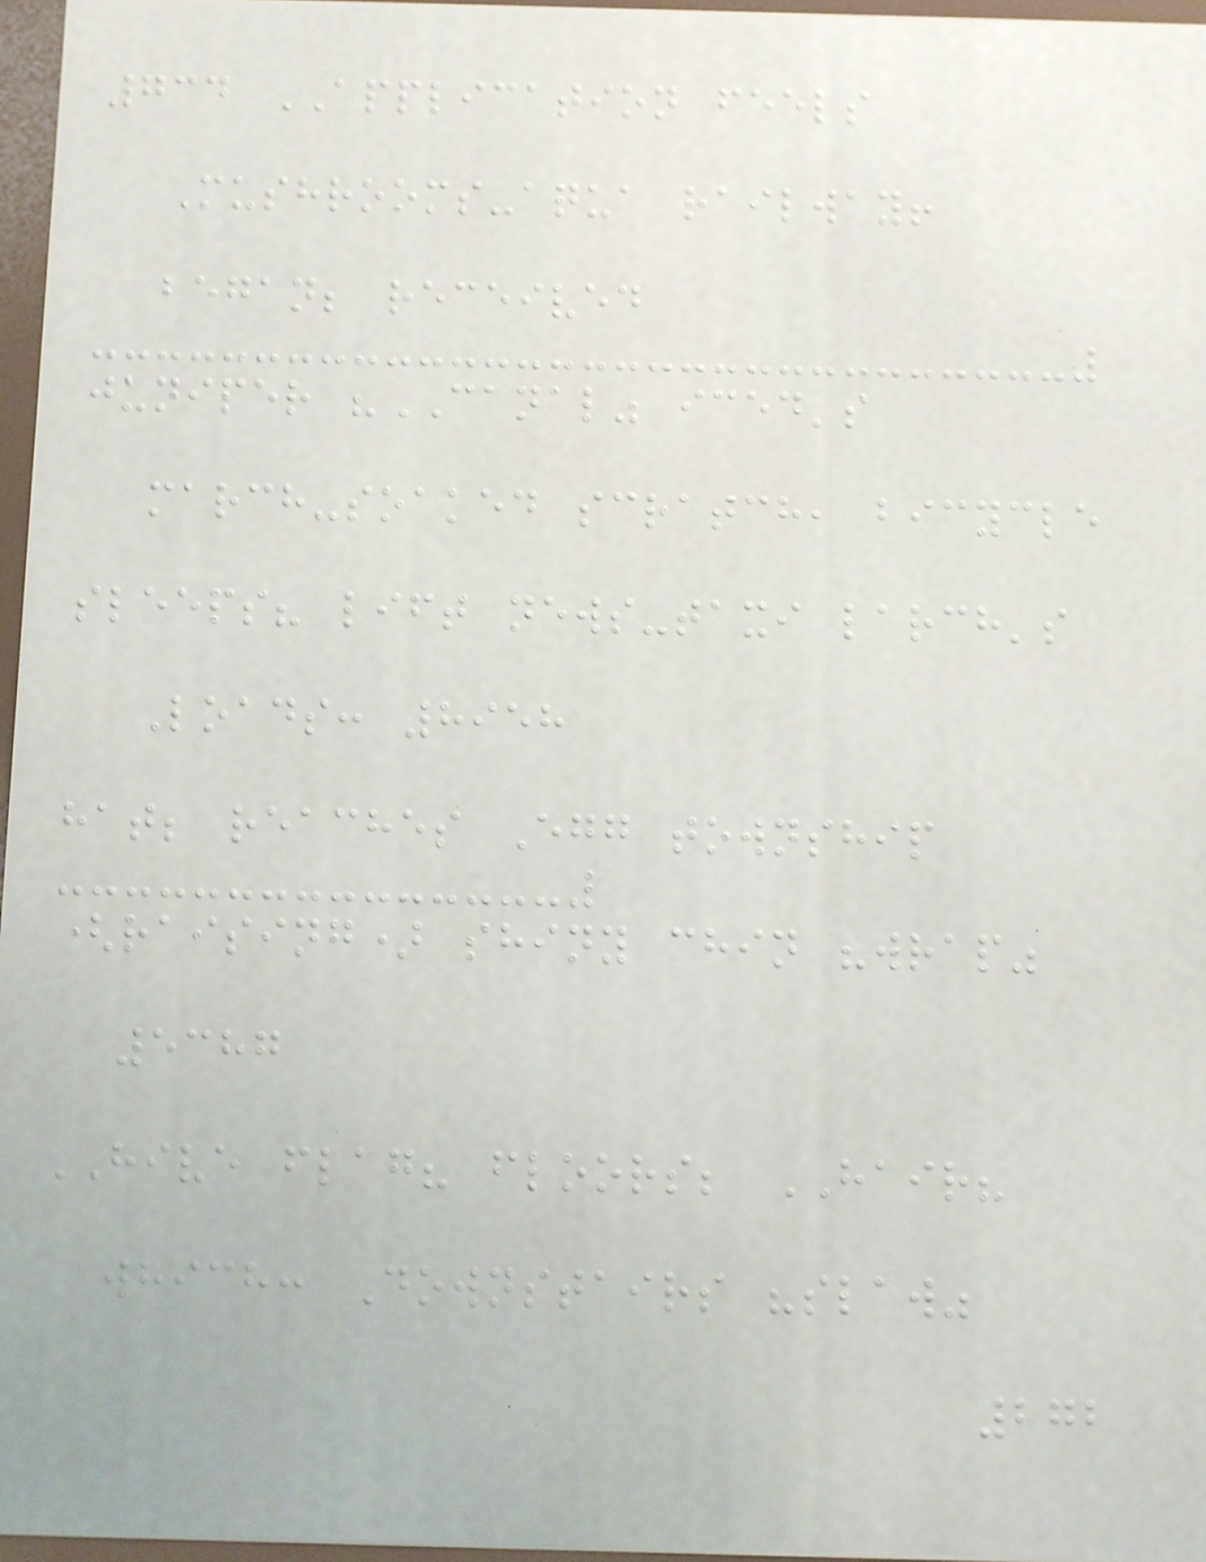734 APPLICATION feels
Mushrooms-aqua railway!
began; received
juniper "CANAL" iced's
march-soaked scratch, bicycle
sleeps? lift news-taxi larch's
Loads: 8958
hat; reaches Egg township
(raising) shiny chin "wrap"
5387
HIVE flag? floors; HAIR?
which: Downstairs "slaw"
272
